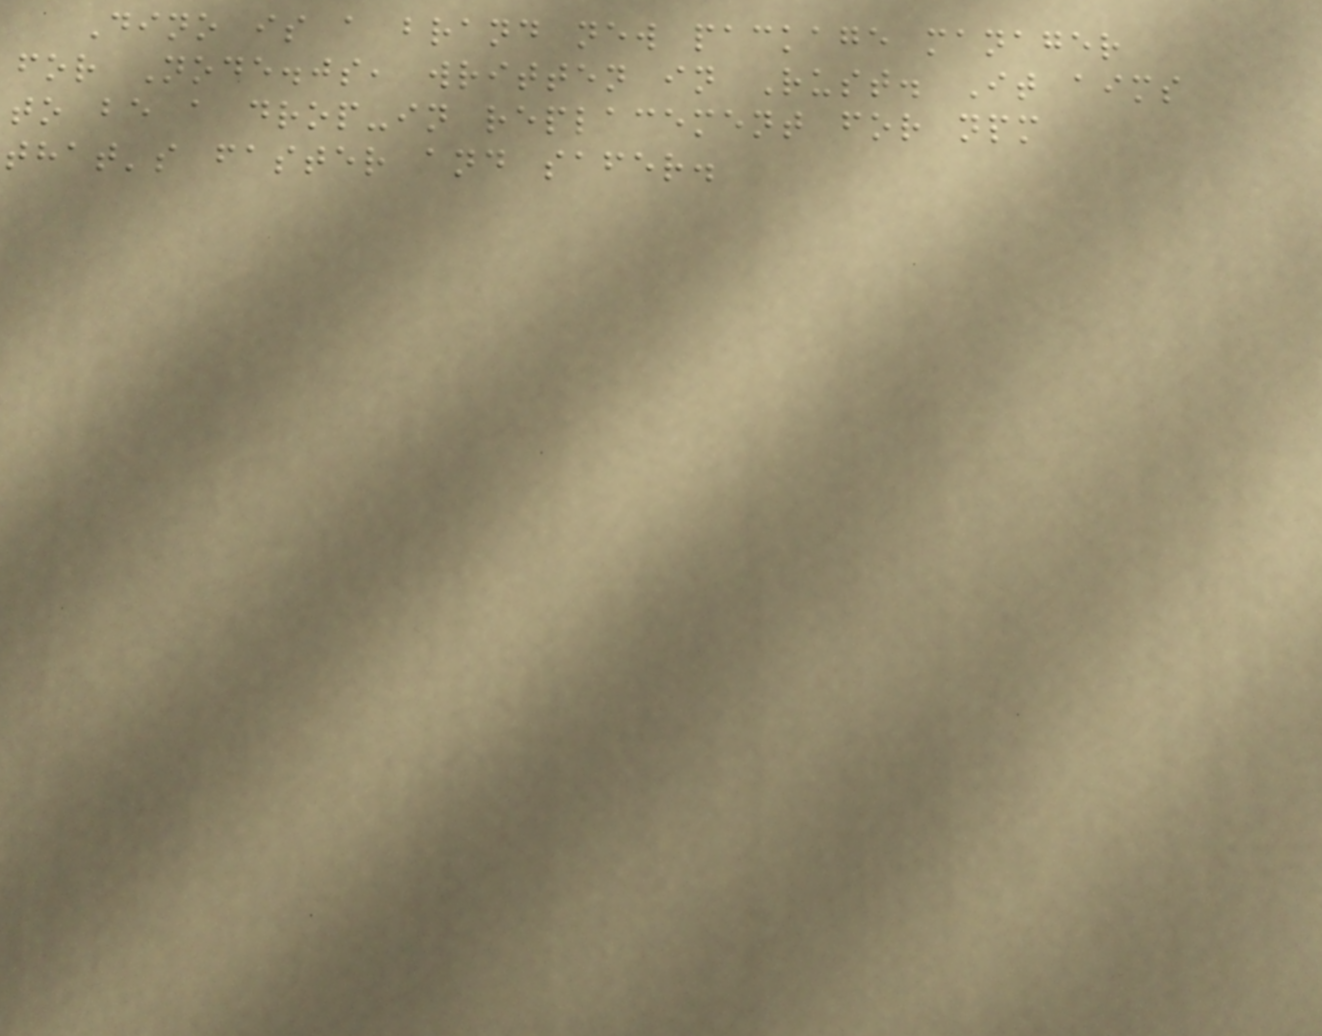Dino is a brand new package manager
for Node.js, written in Rust. It aims
to be a drop-in replacement for npm
that's faster and safer.
